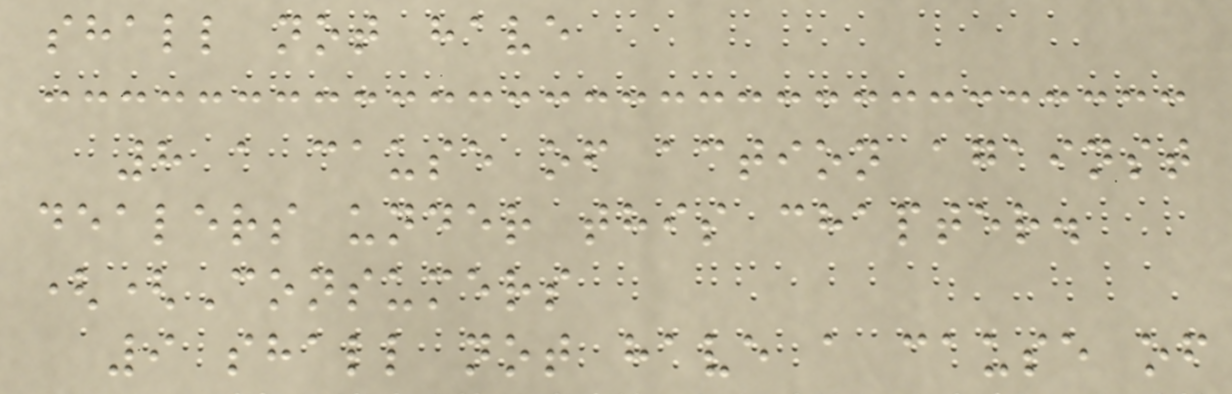shall not have
8 a cause of action against
dealers under this chapter.
((Consumers
9 shall not have a cause of
